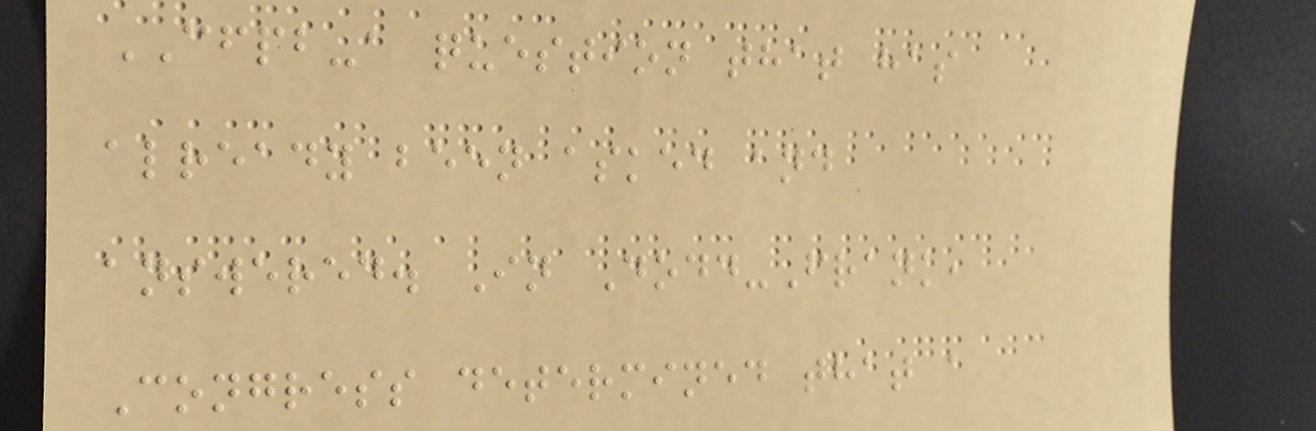CFPB-a question that has
already been asked and
answered. In Dodd-Frank,
Congress determined that a
